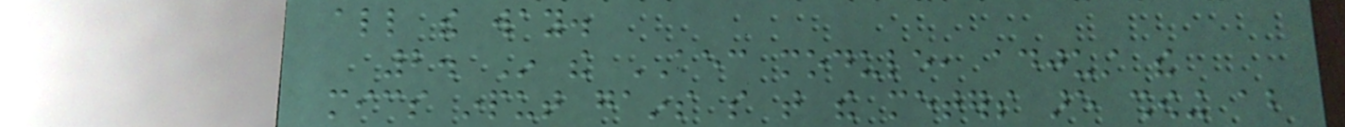all the way.
2. In the AEC module, adjust the
mics input gains so that the meters are showing about
